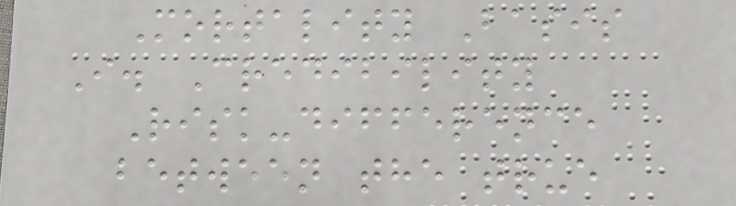Mortality Basis
I. Credibility
Risk-difference
between the true
